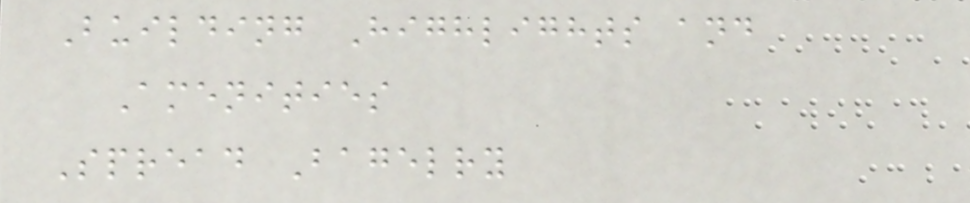Building Highlights and
Amenities
Spread Bagelry
